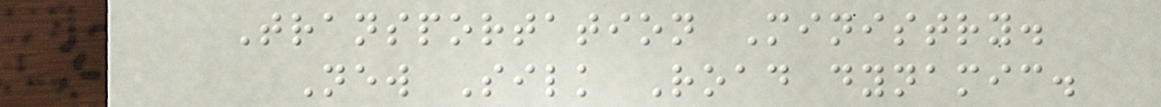Transportation Ministry.
New Silk Road dynamic.
